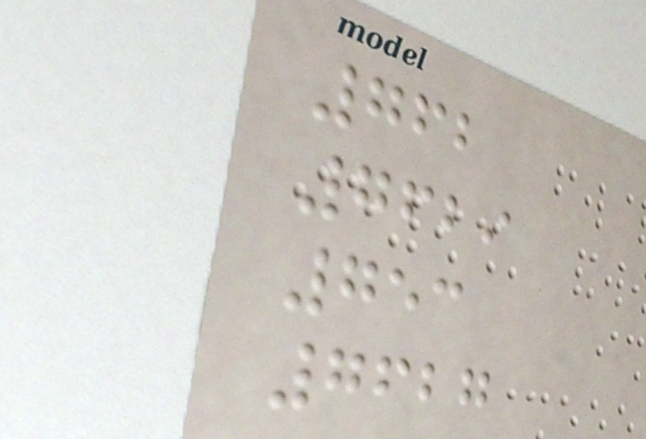762
7629
753
7627
